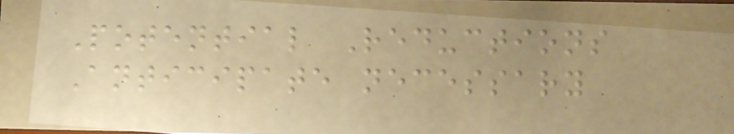Potential Reductions
Anticipate necessary
